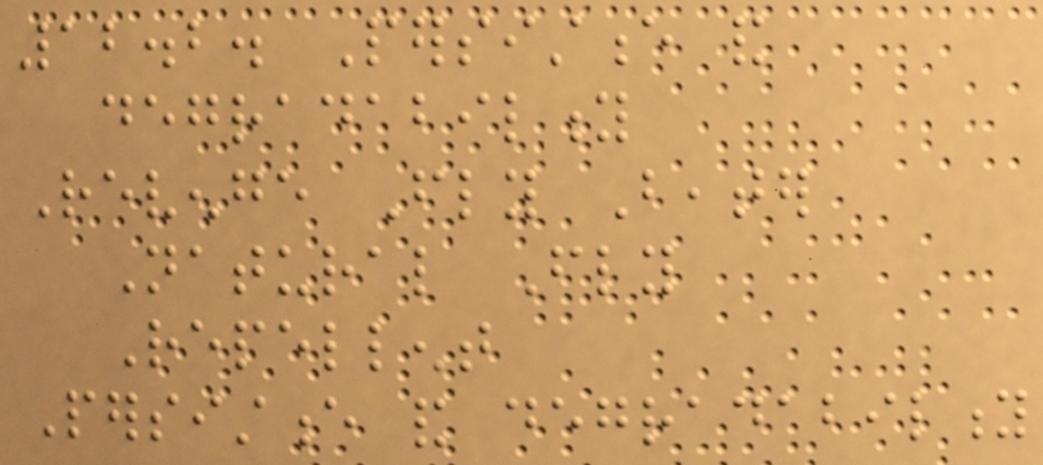12.2. Persistence and
degradability
Revenge Fly Beater
Natural Fly
Repellent
Persistence and degradability
